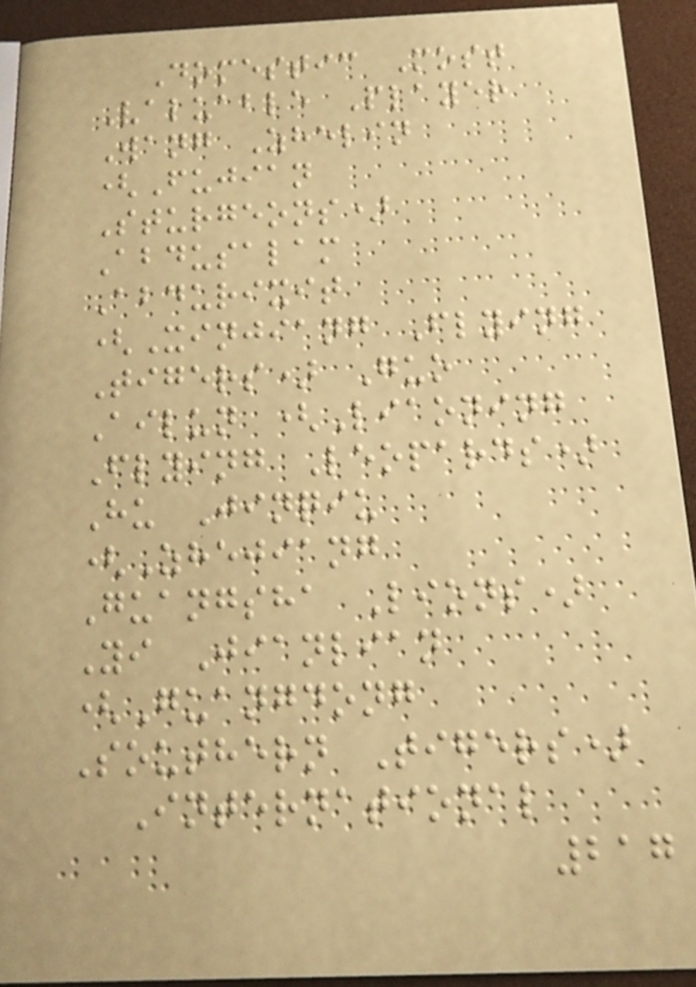Domestic Most
Valuable Player
Wang Zhelin
(Fujian
Sturgeons)
Abdusalam
Abdurixit
(Xinjiang Flying
Tigers) Guo
Ailun (Liaoning
Flying Leopards)
Hu Jinqiu
(Zhejiang
Guangsha Lions)
Yi Jianlian
(Guangdong
Southern Tigers)
International
217
